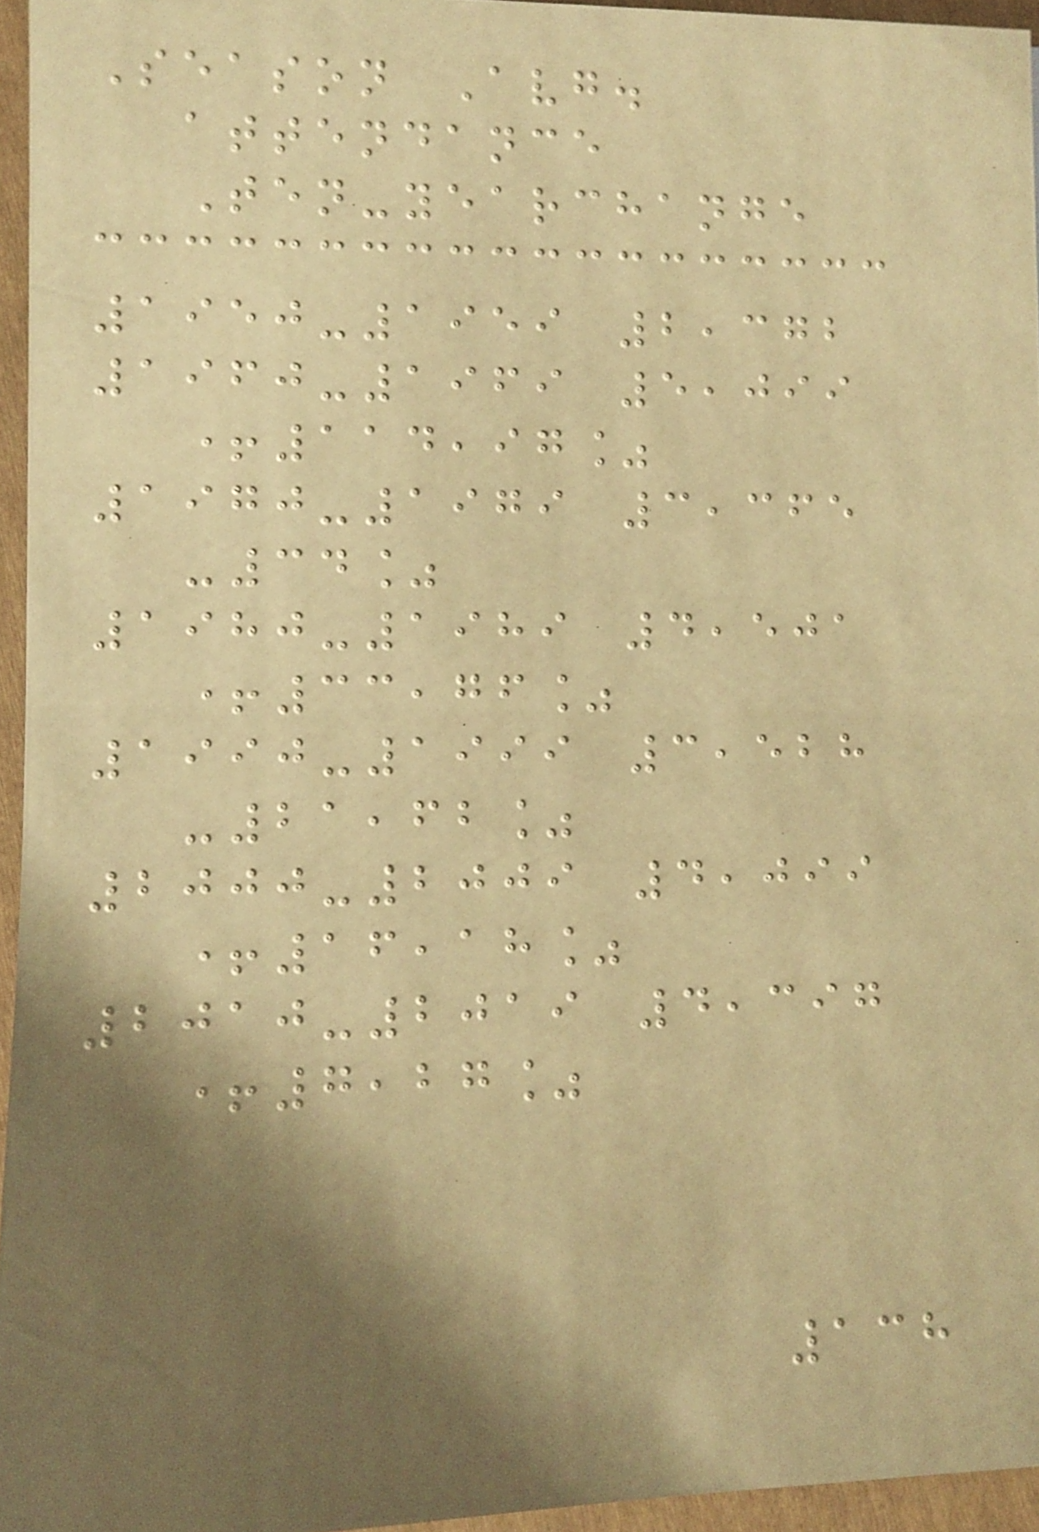Season Avg.
attendance
Ten-yearchange
1950-1959 2,372
1960-1969 5,099
+114,97%
1970-1979 3,365
-34%
1980-1989 4,501
+33,76%
1990-1999 3,528
-21,62%
2000-2009 4,099
+16,18%
2010-2019 4,397
+7,27%
138
